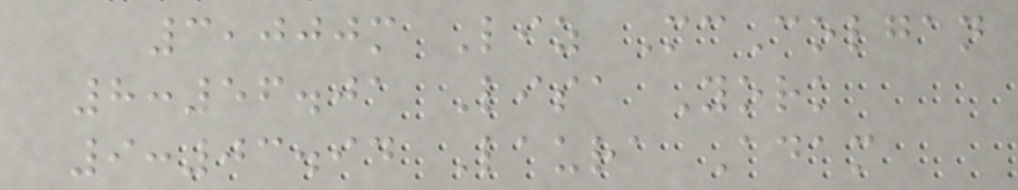3,000m Liz McColgan
8:56.01 Lisa York
9:03.94 Laura Adam
